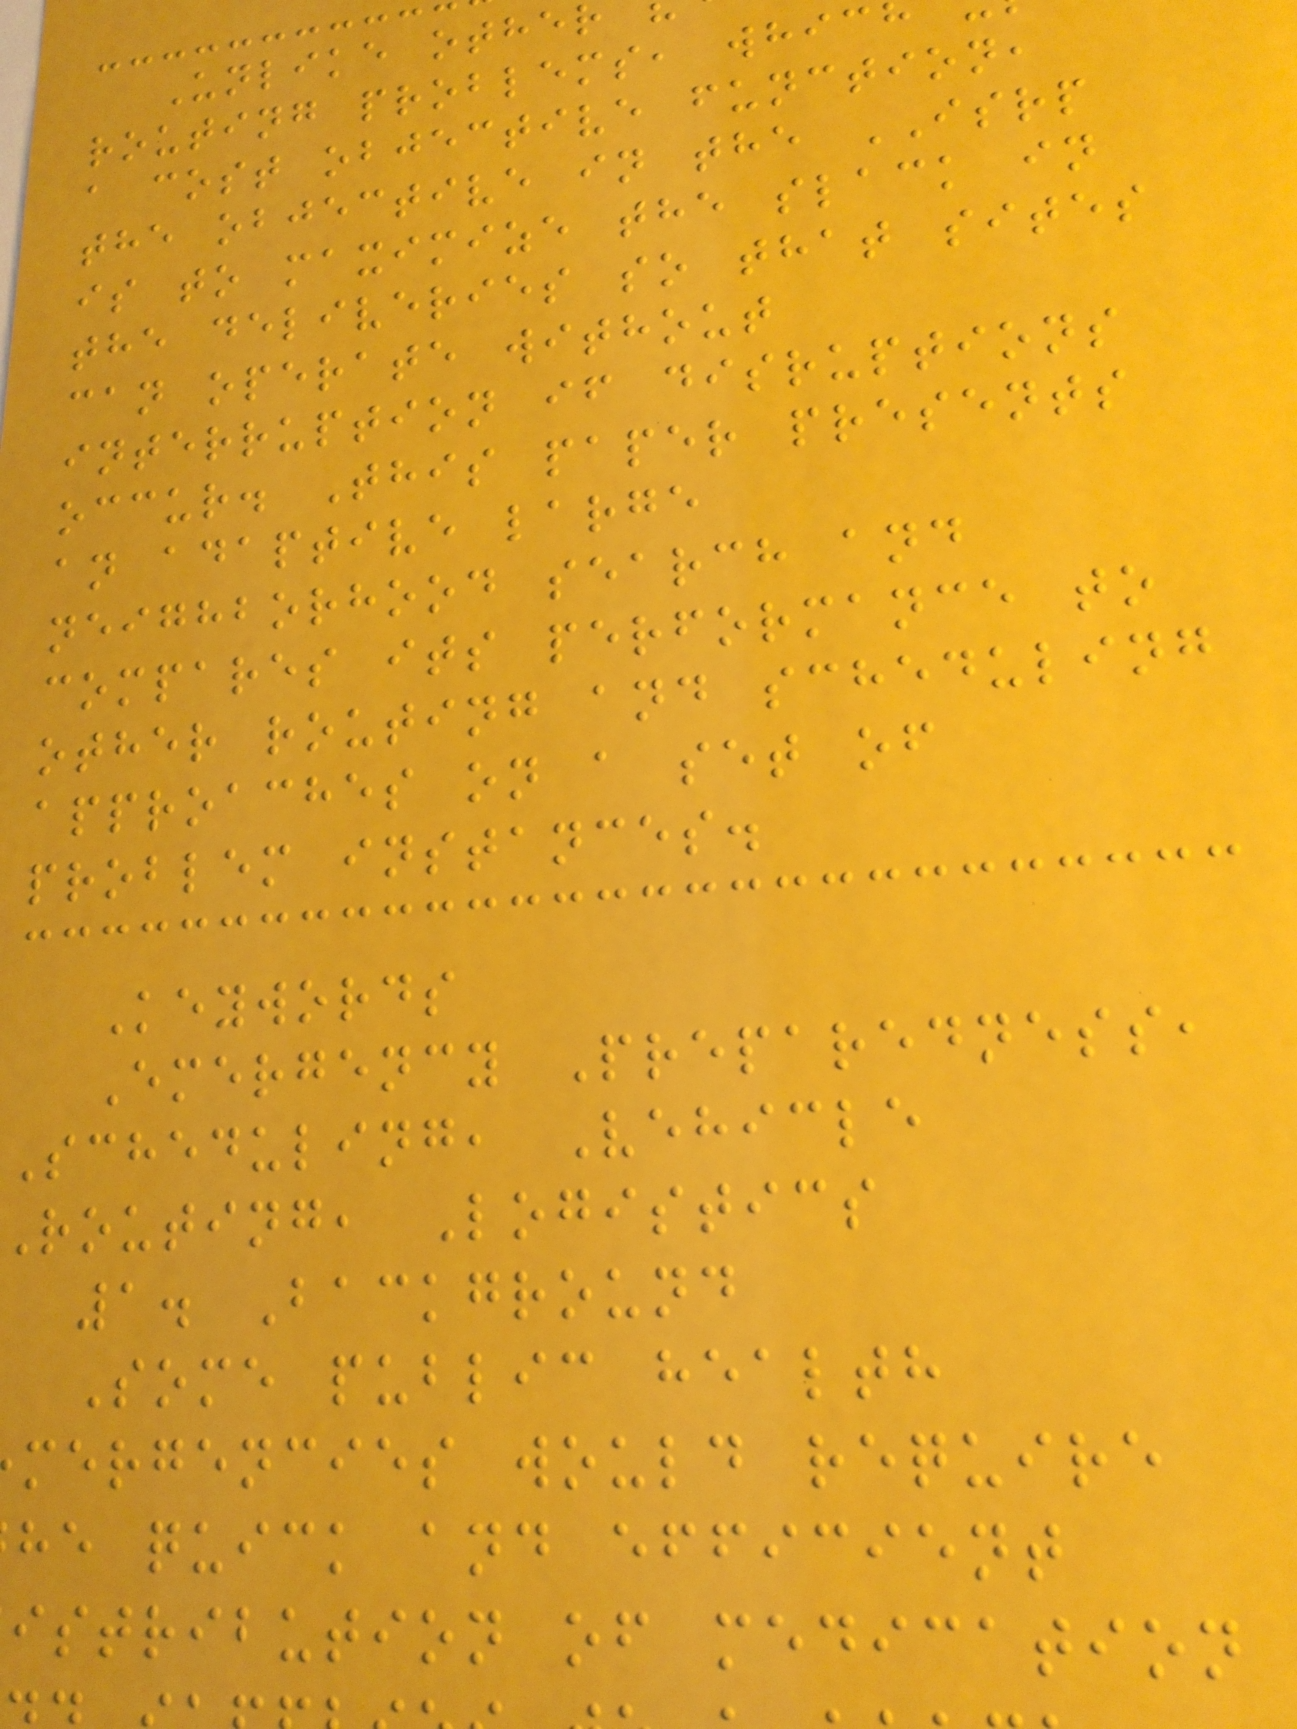Unlike othe
routing problems, whic
a cost objective function,
the objective in the ISRP
is to maximize the slack in
the deliveries so that sites
can operate without
interruption if disruptions
occur. This paper presents
an adaptive large
neighborhood search and
compares its performance to
other routing and scheduling
approaches on a set of
problem instances.
Keywords
Emergency Preparedness,
Scheduling, Vehicle
routing, Logistics
1. Background
Some public health
mergencies would require
he quick and efficient
istribution of medication
